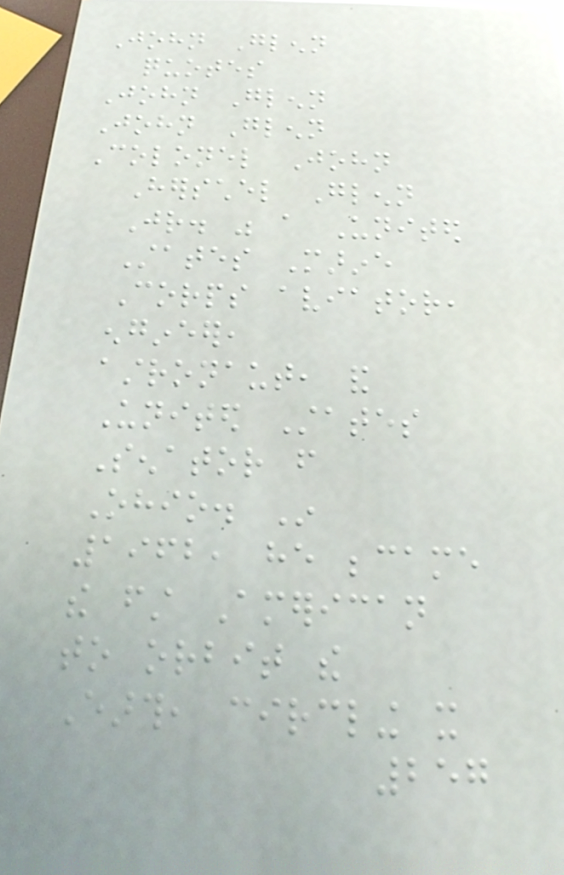John Glenn
quotes
John Glenn
John Glenn
Colonel John
Herschel Glenn
Jr. was a United
States Marine
Corps aviator,
engineer,
astronaut, and
United States
Senator from
Ohio. In
1962, he became
the first American
to orbit the
Earth, circling it
257
